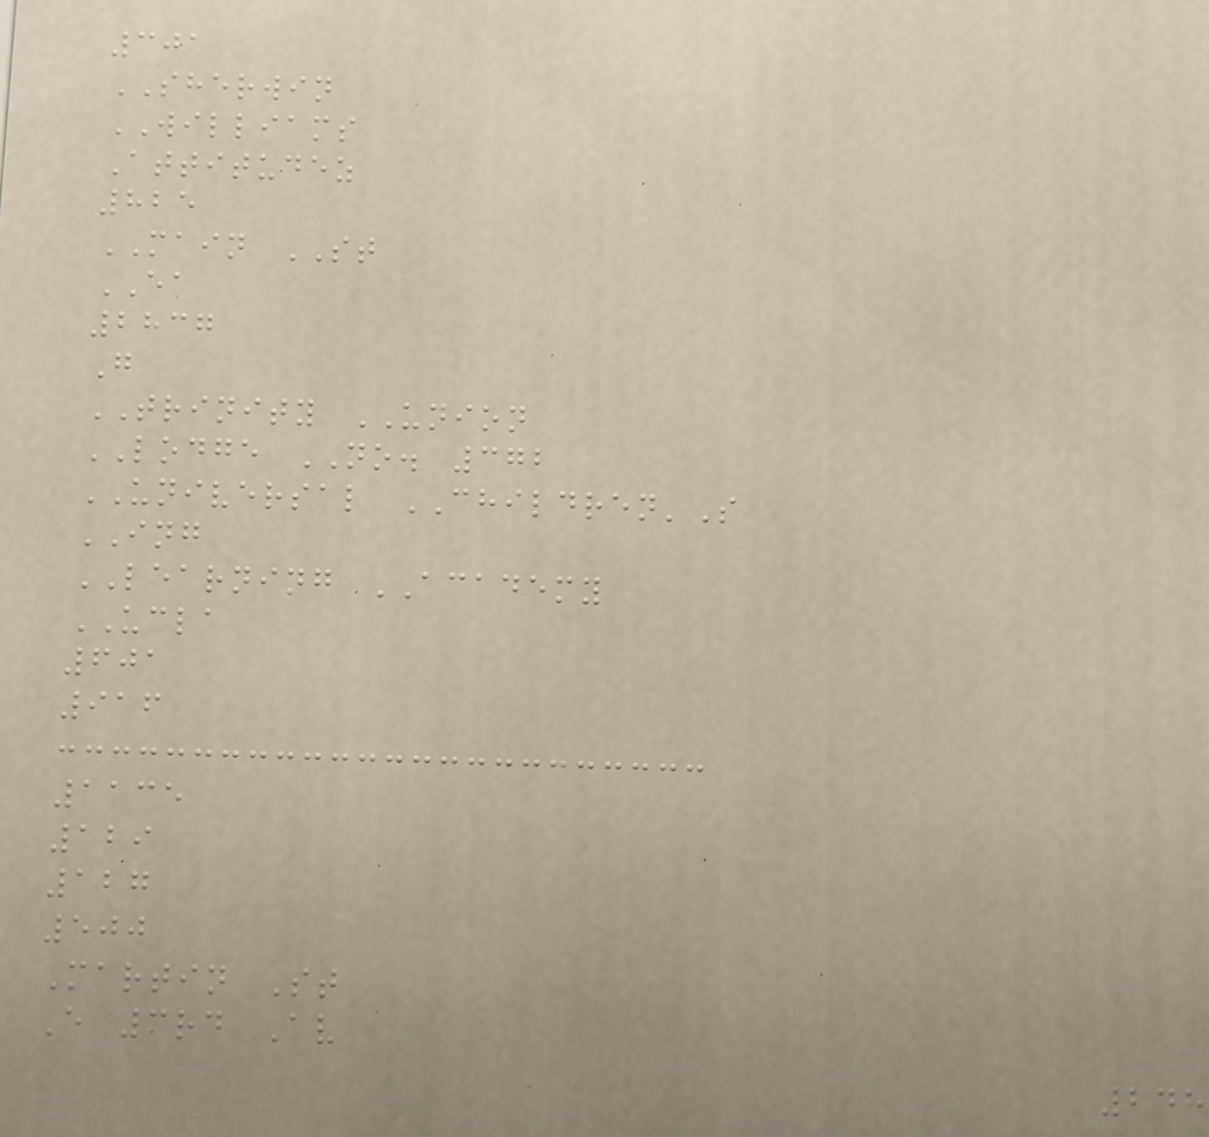301
SHERWIN
WILLIAMS
Attitudez
825
MAIN ST
EA
2837
G
TRINITY UNION
LODGE NO. 372
UNIVERSAL CHILDREN'S
ING
LEARNING ACADEMY
UCLA
601
916
1135
129
127
500
Martin St
E 3rd Av
248
